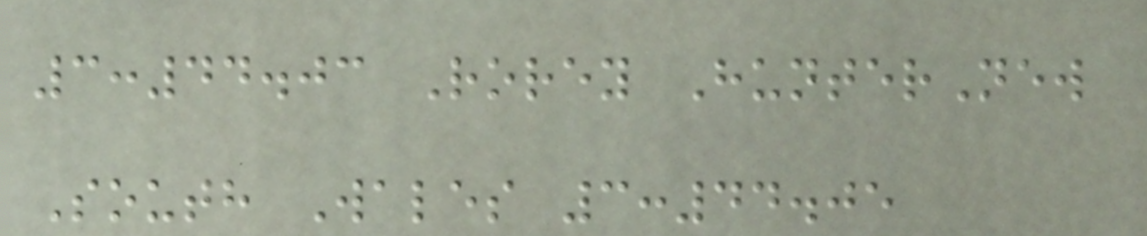3:44.03 Rorey HunterNew
South Wales 3:44.05
